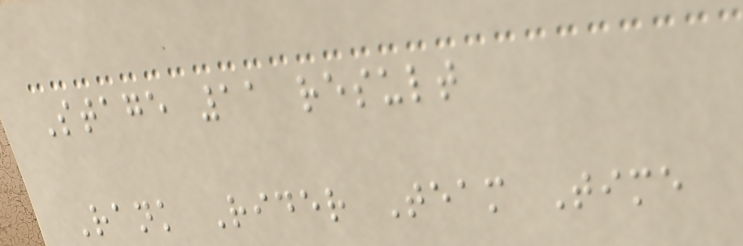Stage 11 result
Rank Rider Team Time
